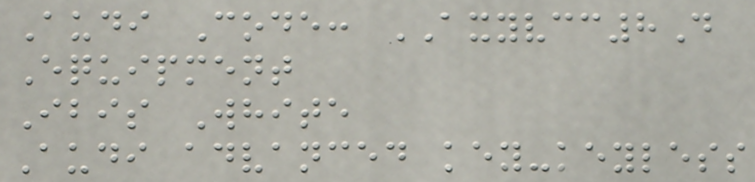Audi Code: AXYVCC8D
Equipment
Ibis White
Audi advanced key-keyless
